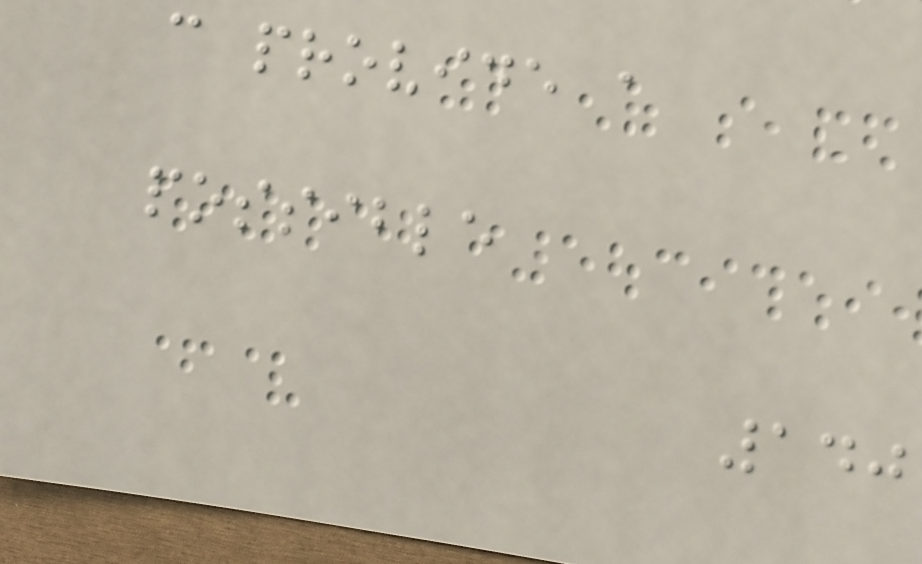can provide a
possible
140
